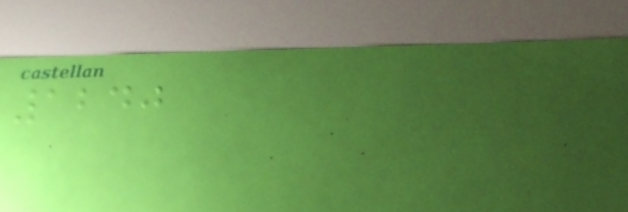1240
